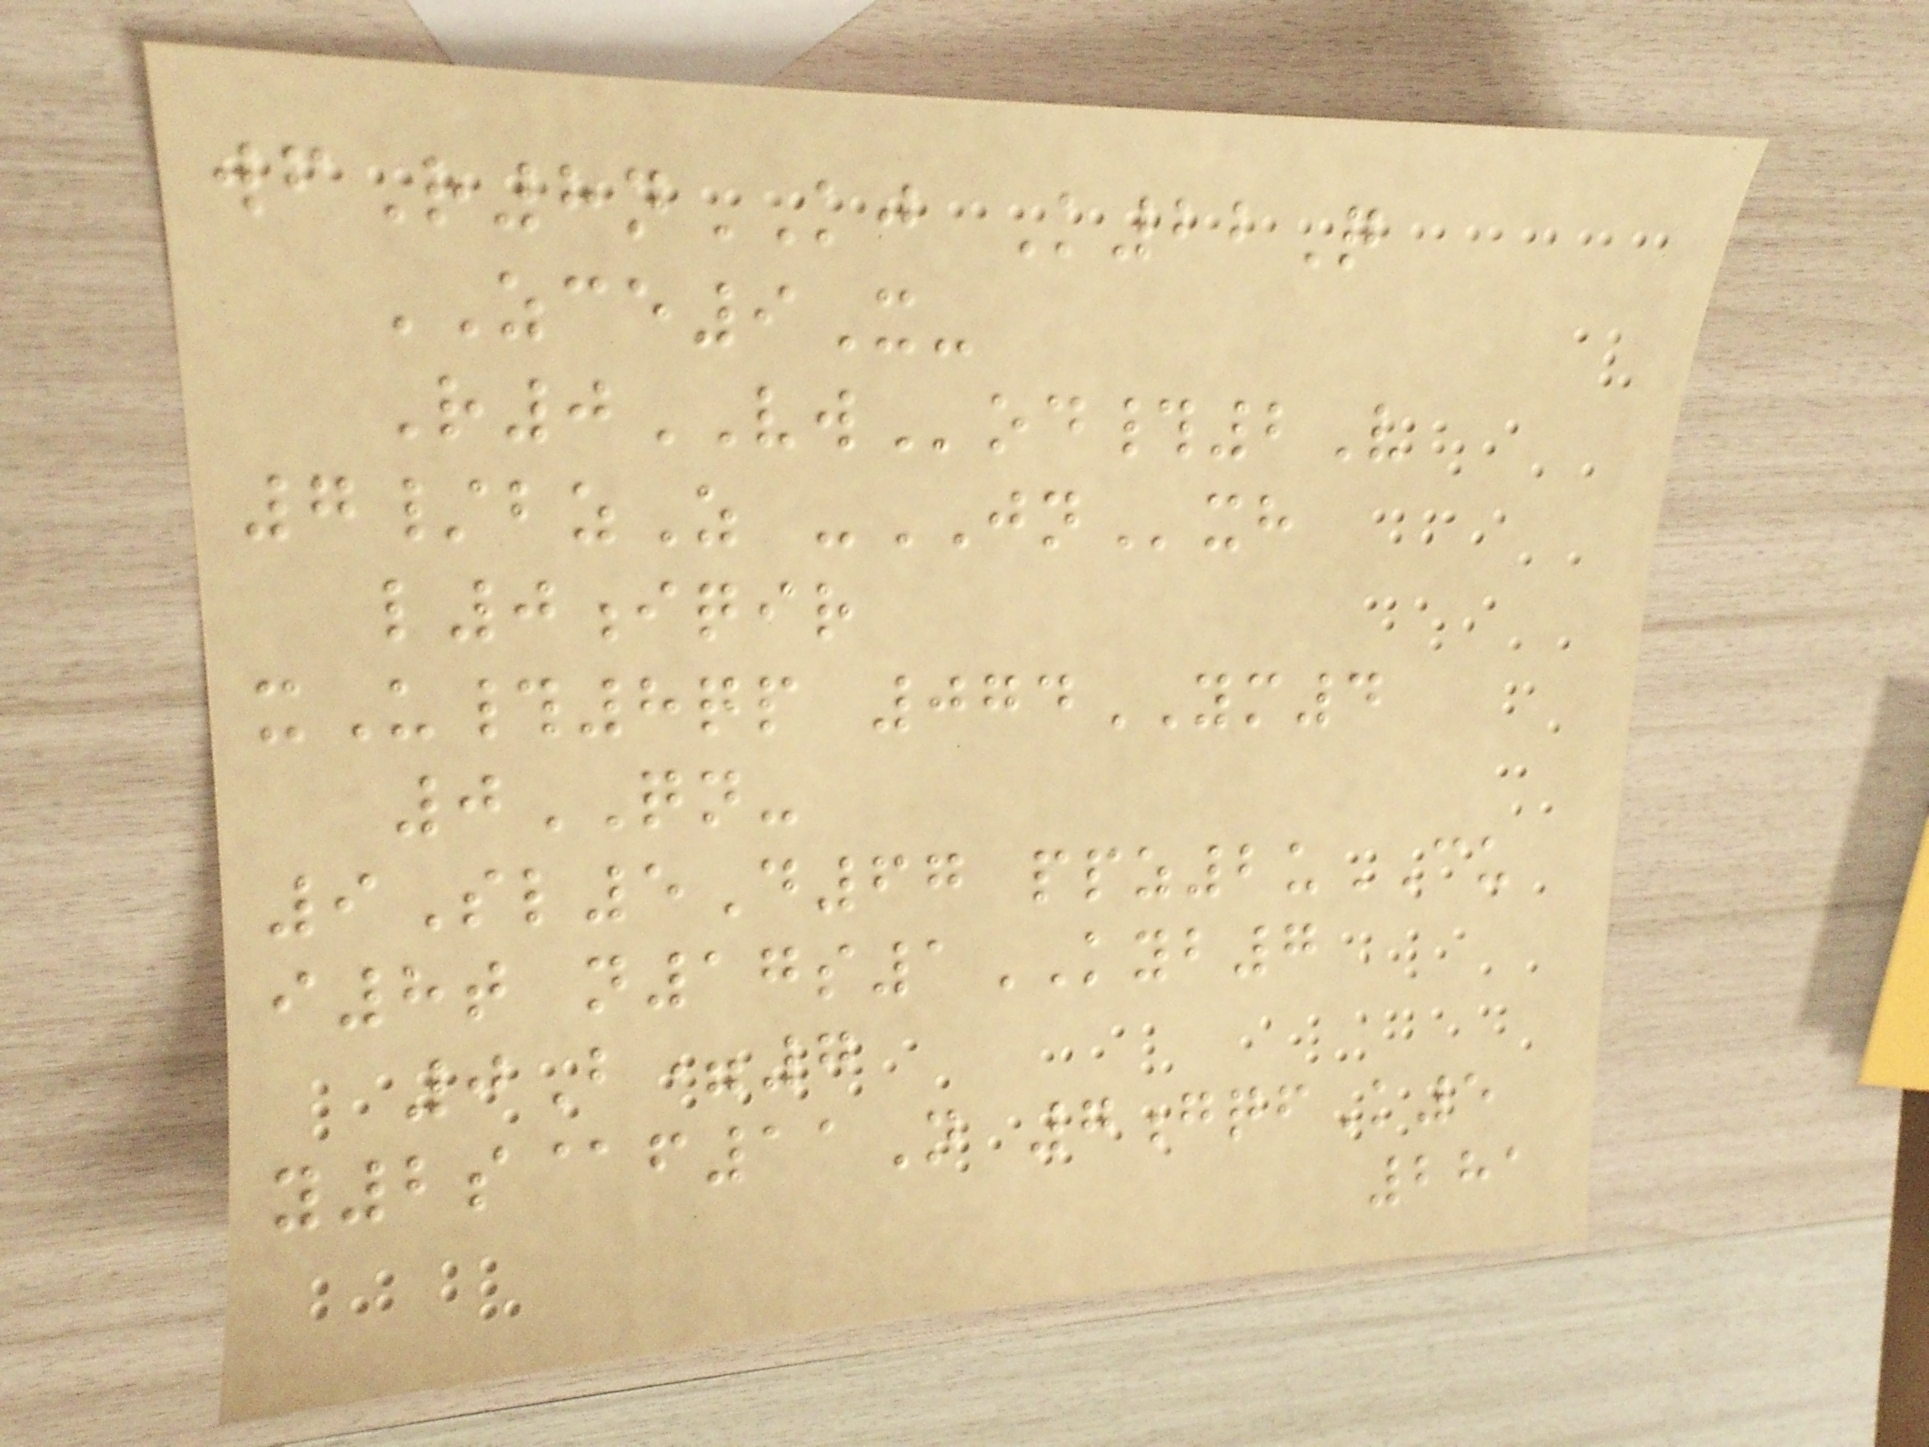wfR8nKJ K22Q
ZCE9X-
R0VWod#2V
7/bzZ -JNxh
l0iqir
xU#8qp 074YM4
0QN-
9Sl5D67 ppz2uCU
i8t n17s1KYB7
0B=7
y2s@f11N 7gqfK5
281
